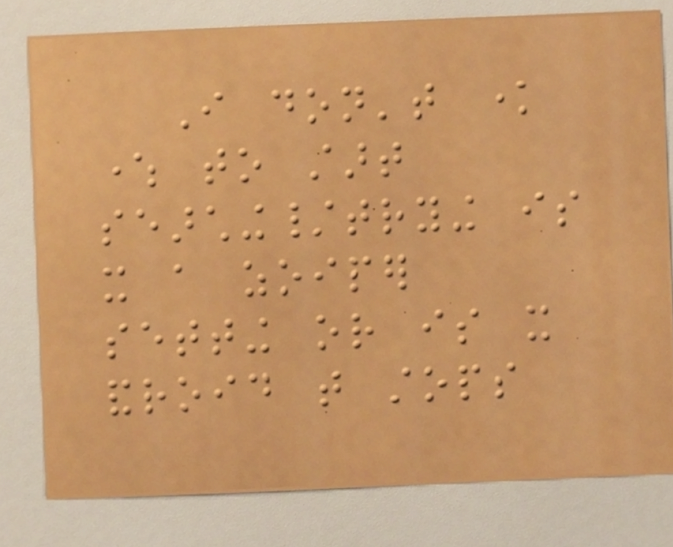I don't know
where to start
searching/trying is
it a zoiper
setting or is it
android that stops
